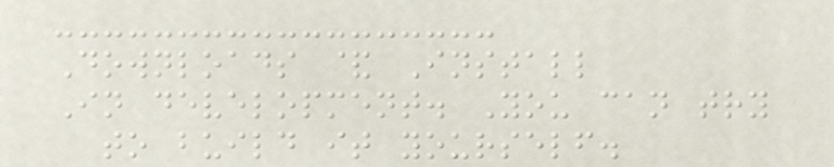Downloads & Install
In development. You can try
to build it yourself.
